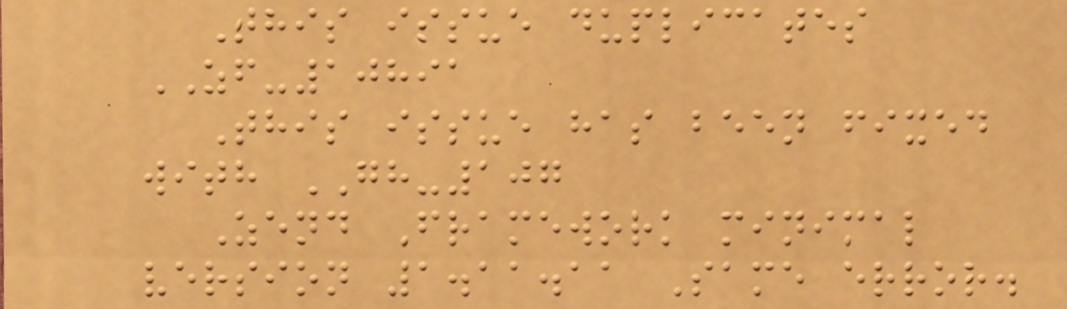This issue duplicates
ZF-10891
This issue has been fixed
with GH-107
Zend Framework minimal
version 1.11.11 Same error.
